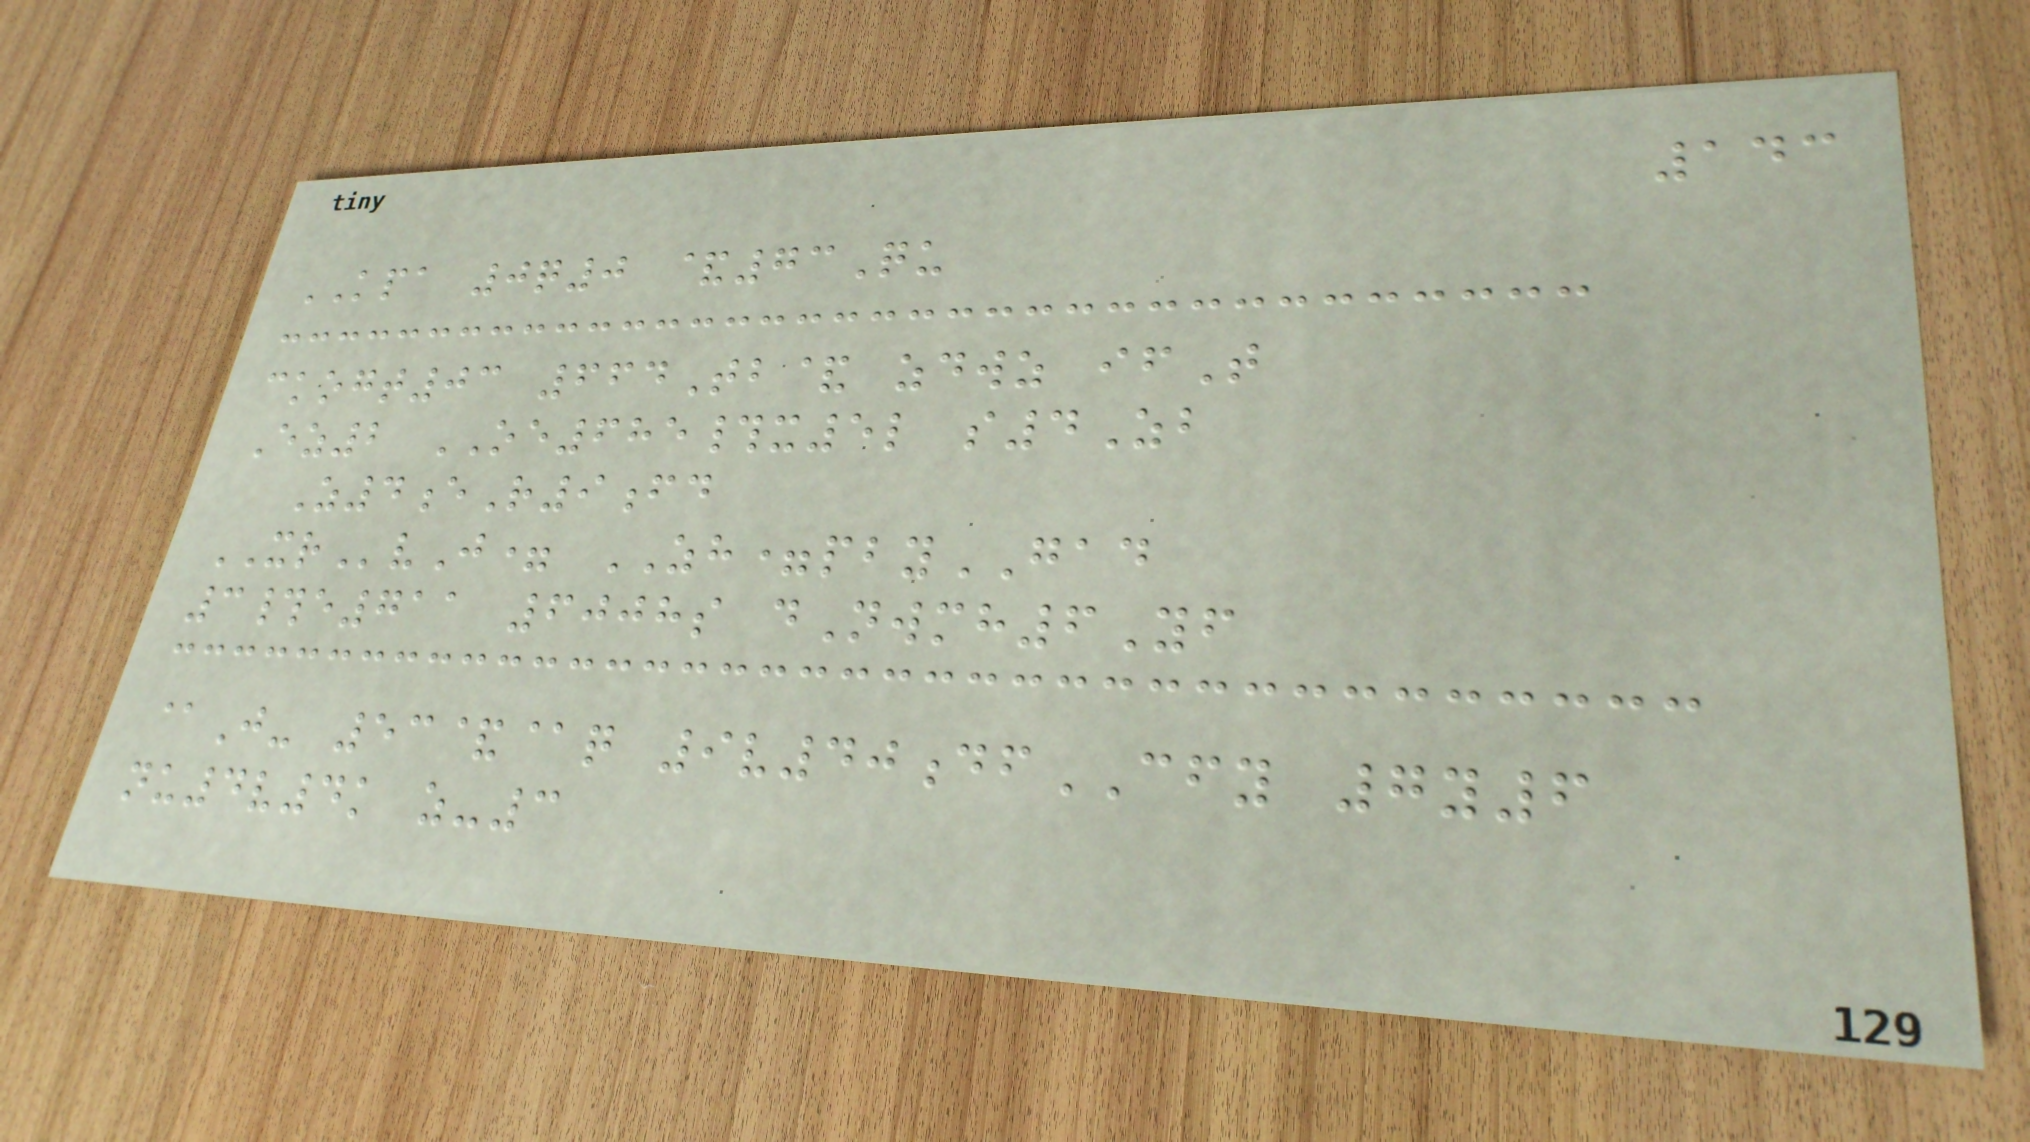143
KPA 0q0 &73Qu
ckogt03 664Tb& zdwz ifT
Ez2 OE685#x5l s4Zb
Z4eR9fd
XRvJ= ZH=pbyGAD
3#e711 6008s dNwmh6Yf
@J- 53&@q 9v40dfCFY 7y6
nu4v4k z-3
